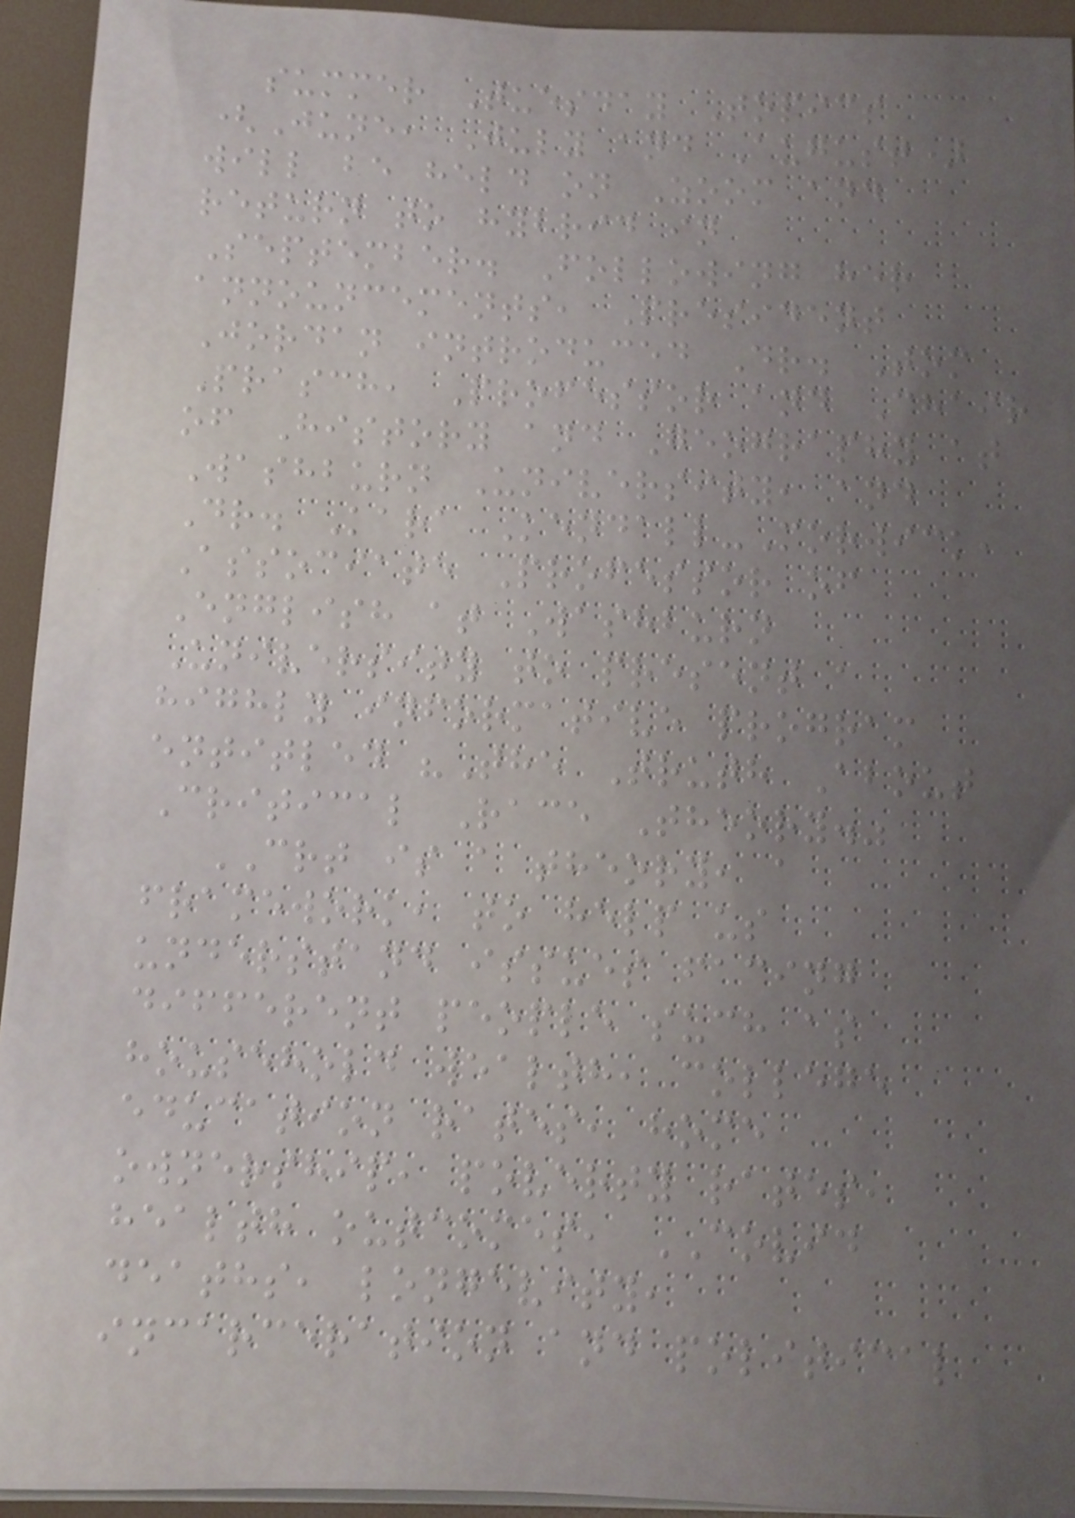summer Tuesday Topics
(June, July and August)
will be held on Zoom and
return to hybrid in
September. Following her
announcements, President
Jordan introduced Dr. Tom
Prasch, Professor and Chair
of History and Geography at
Washburn University, and
Dr. Kara Kendall-Morwick,
Associate Professor of
English at Washburn
University to present a
highly informative program
entitled "The Truth About
Critical Race Theory."
CRT is a theory, a
framework, to help us
understand issues facing
different people such as
household wealth, college
education rates, home
ownership, poverty rates,
health outcomes, COVID
deaths, longevity,
incarceration and political
